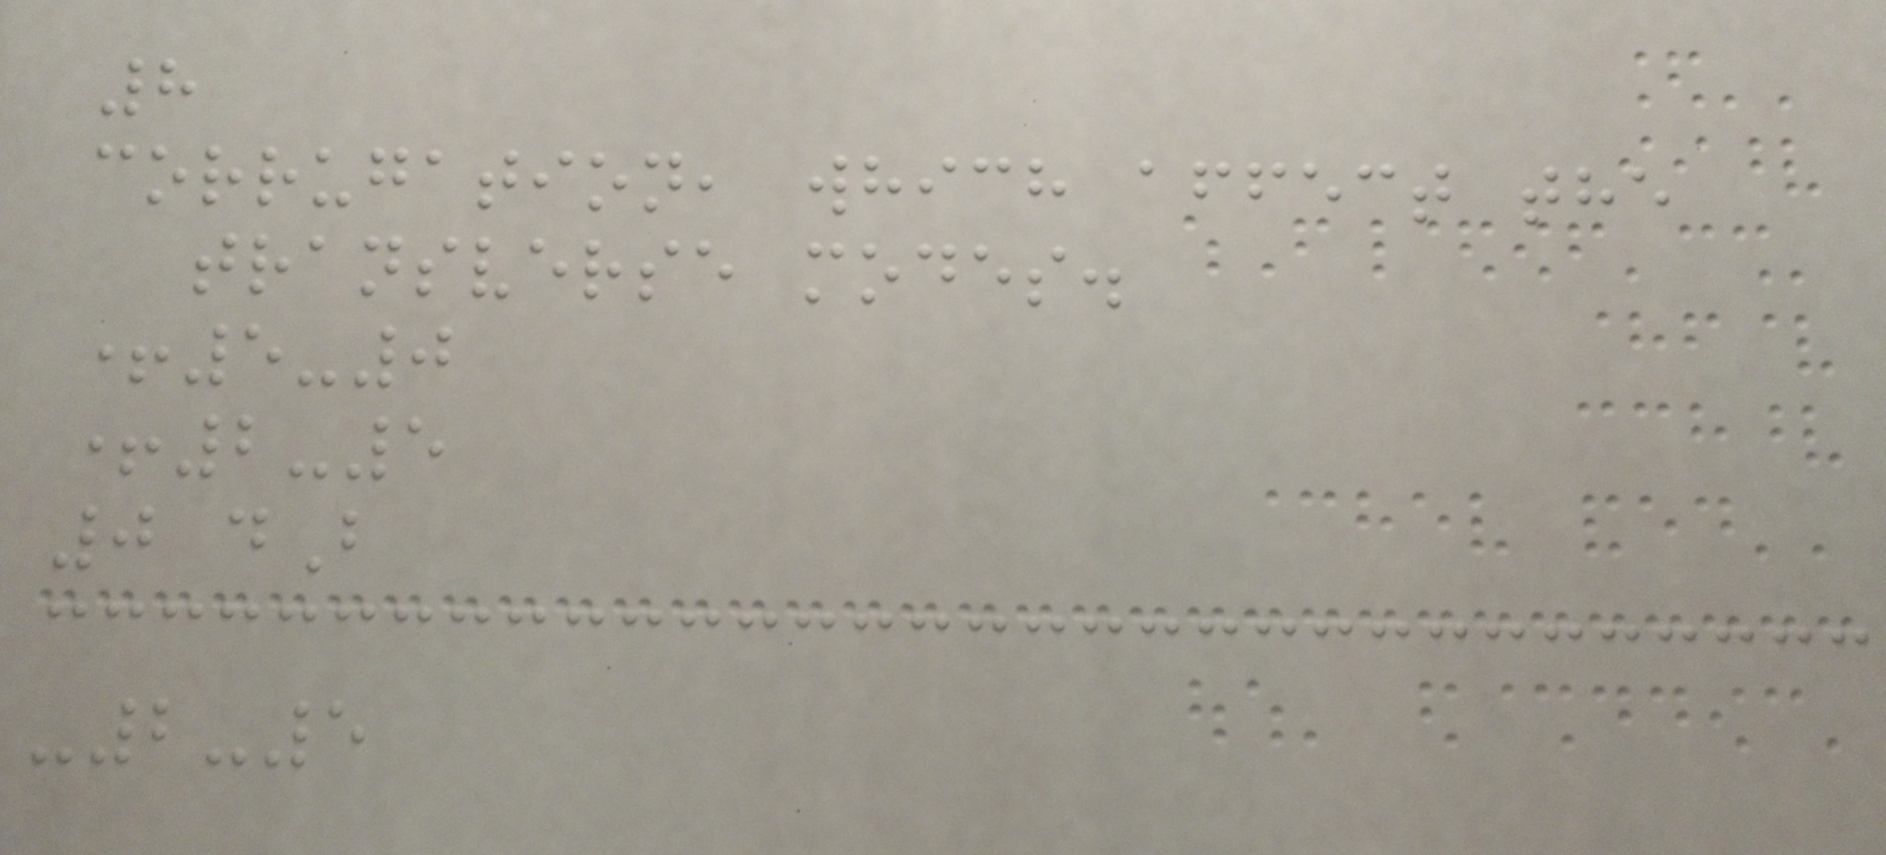8
corrugation, which affect the
transverse modes.
+5-0
+2-5
0 dB
-2-5
